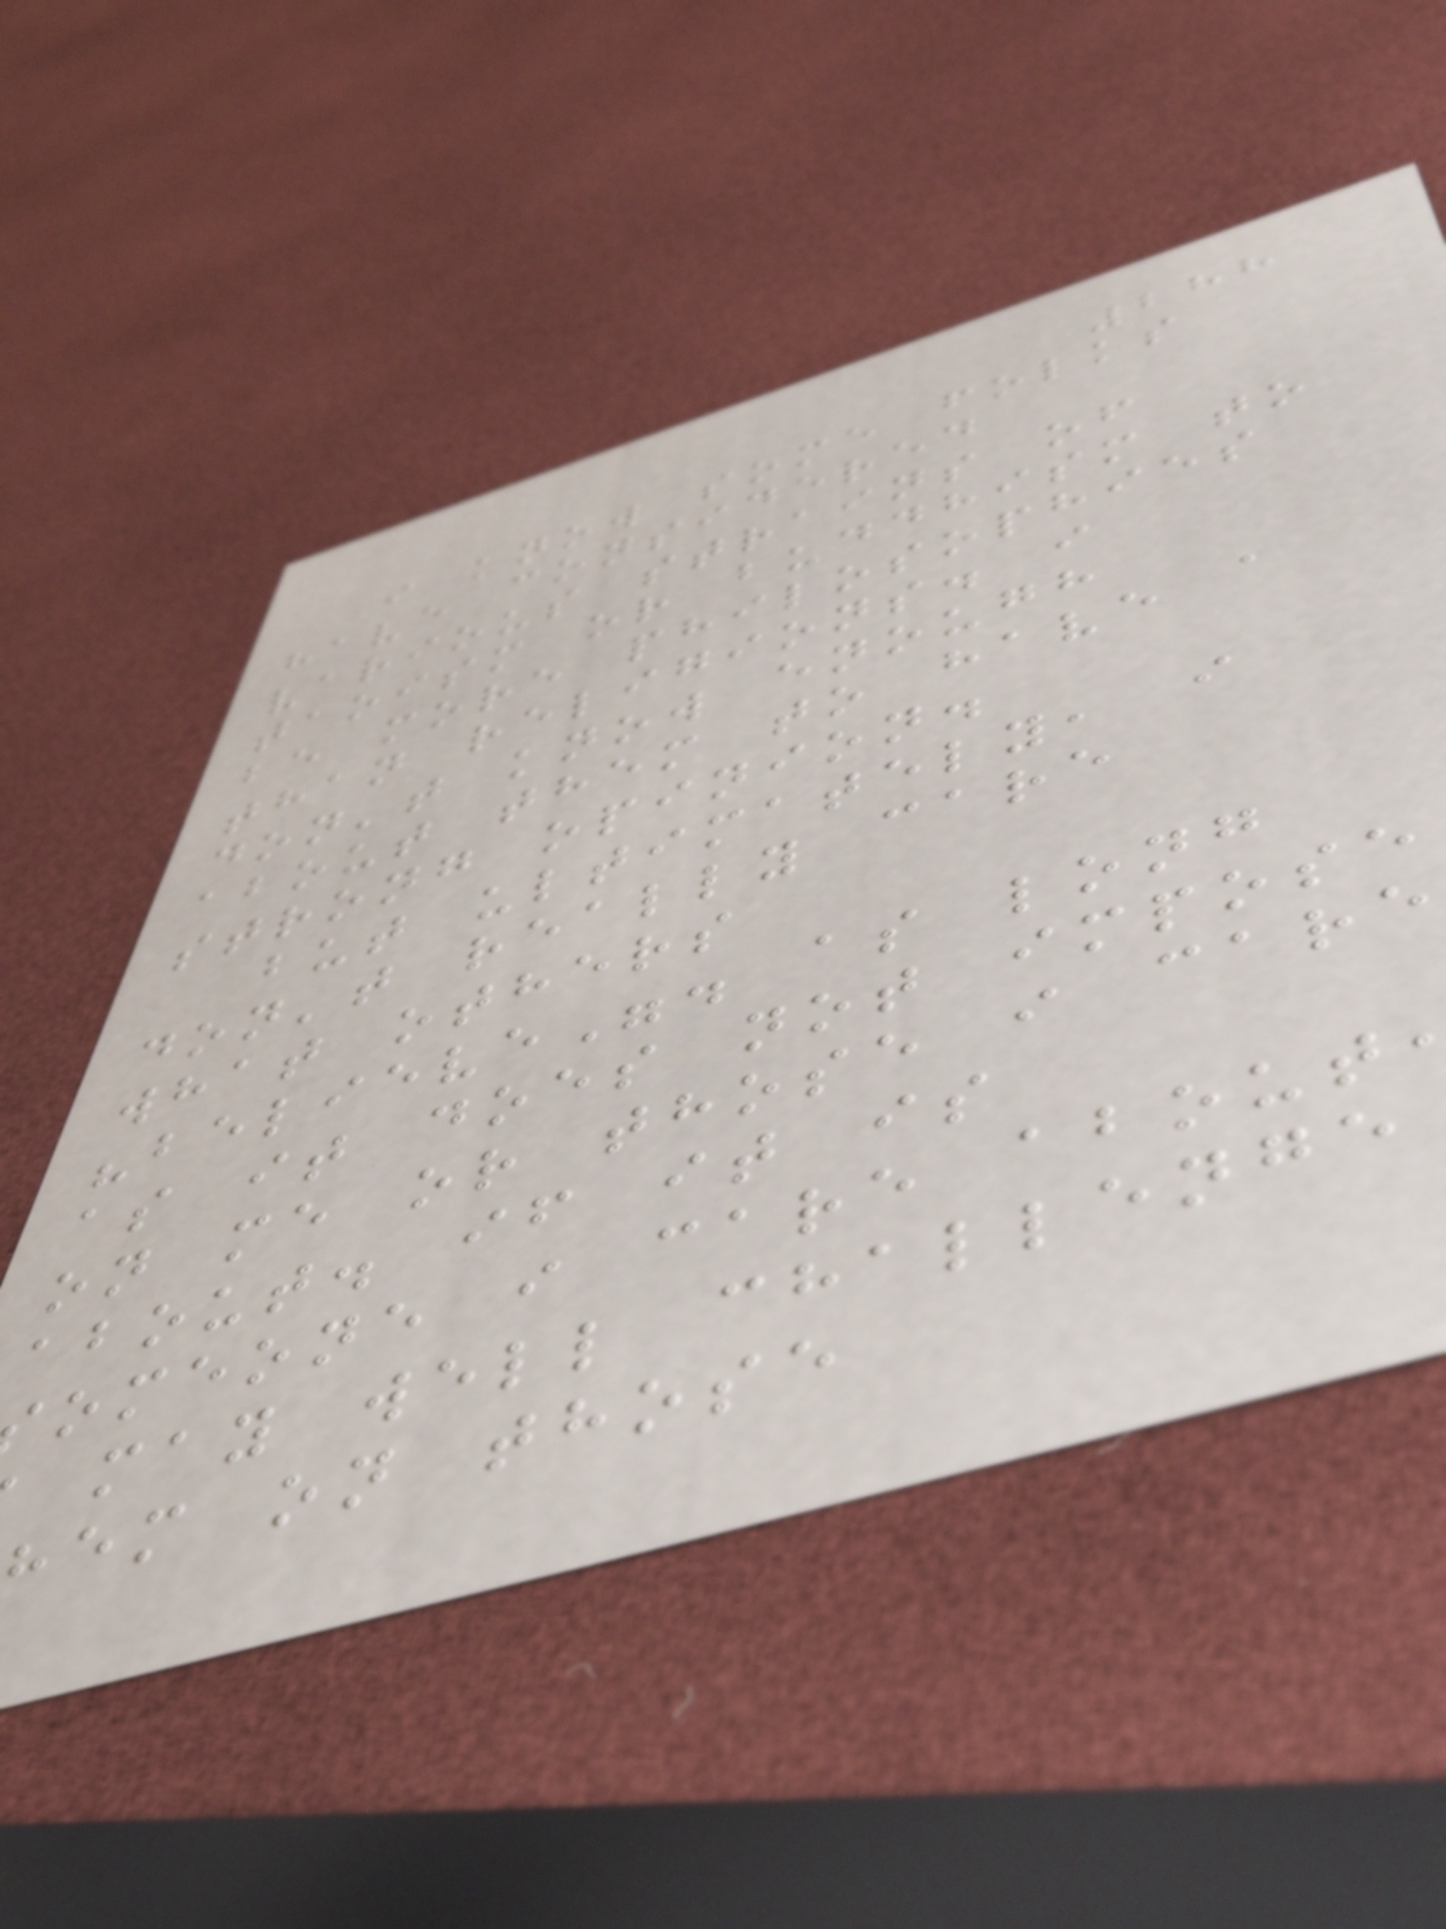288
i know some folks
have considered
various strains of
taoism or buddhism to
be more philosophies
than religions. i
don't know enough
about them to have a
strong opinion.
but ultimately, i
don't really care
what others
"believe". as long
as it does not impose
on me or those i care
about. if it is
omeone i care about
may well challenge
em on those
